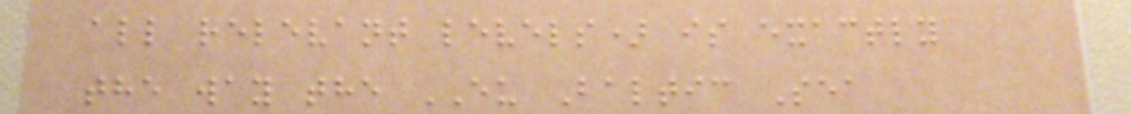all relevant levels) is exactly
the way the EU Baltic Sea
